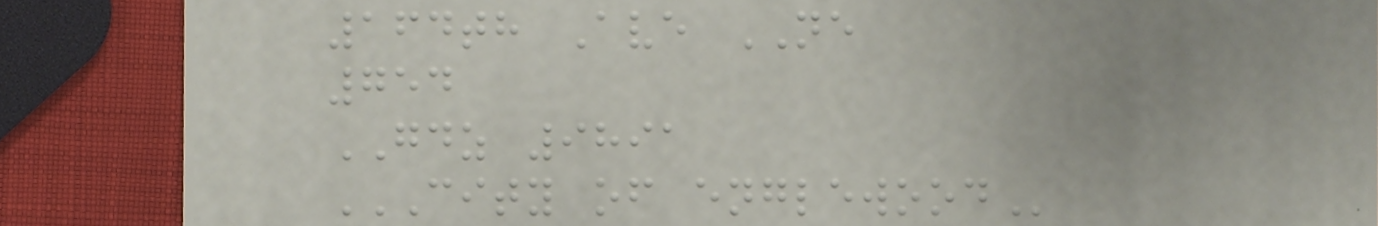164th Ave NE
754
GDZ 9891
CITY OF ENGLEWOOD
